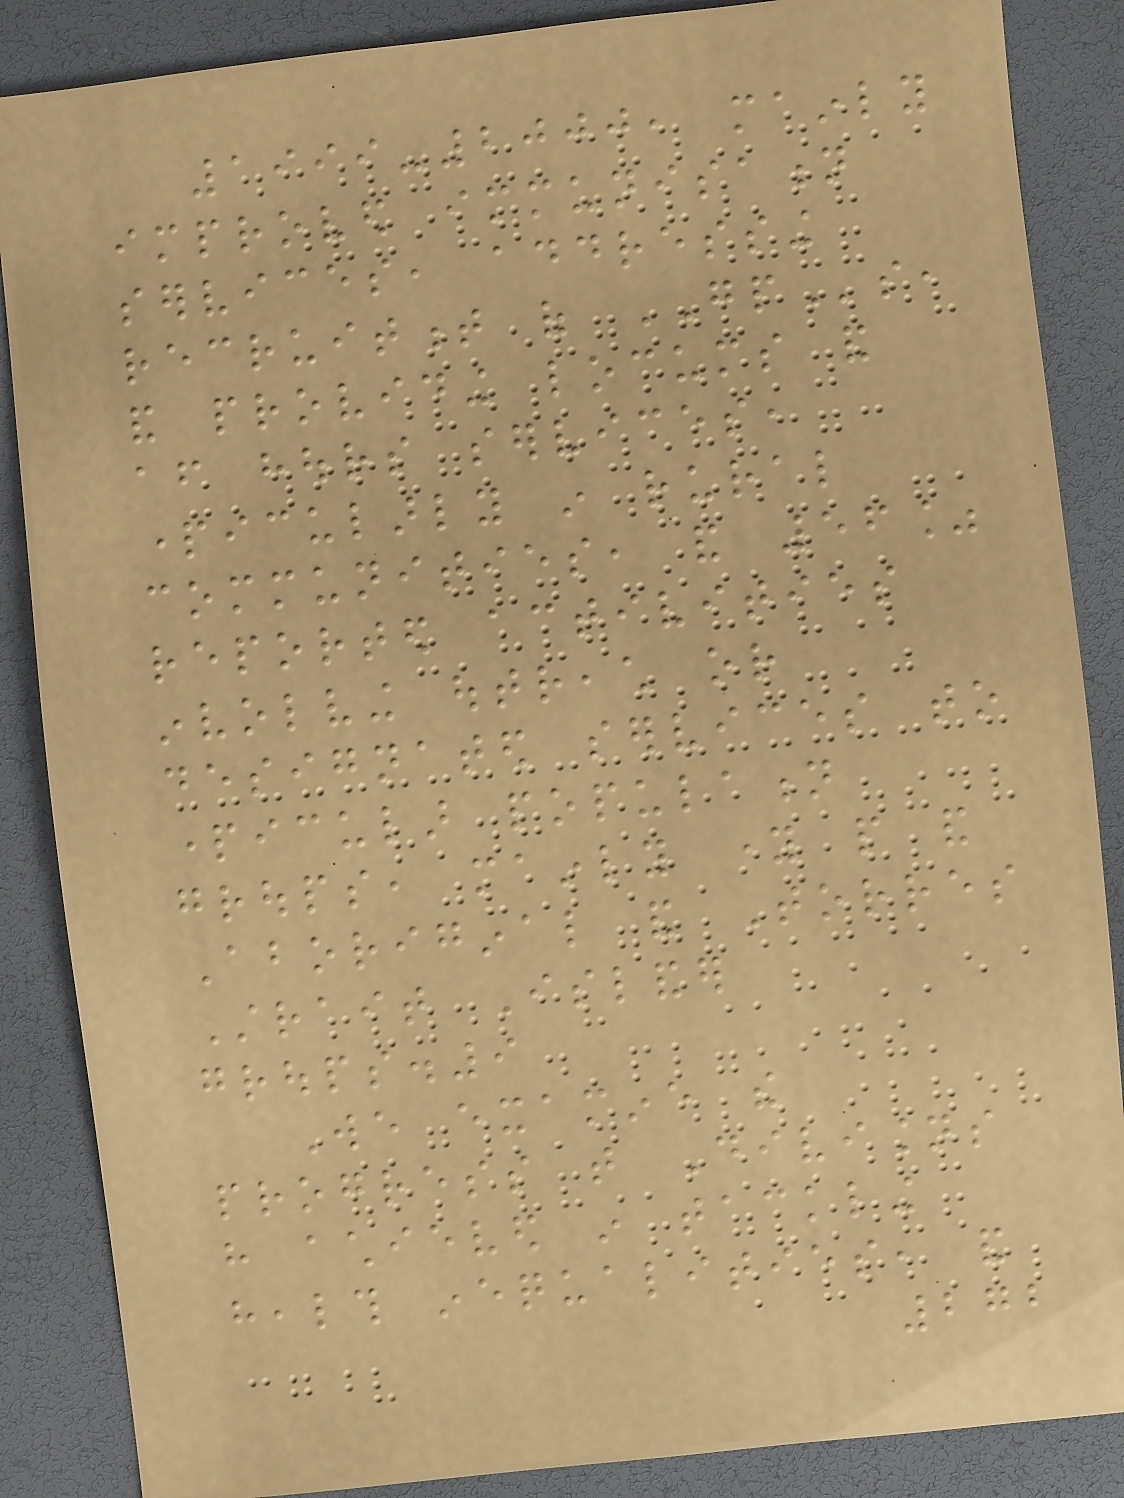1999-2000, mainly
improved immunisation
services, addressing
recruitment of GPs,
and providing locums and
after hours services,
particularly in rural
communities, and 56%
reported activities
involving outreach or
designated services to
particular population
groups, mainly young people and
Aboriginal and Torres
Strait Islander
groups.9
We examine the
progress that Divisions
have achieved in tackling
health inequalities, and
272
